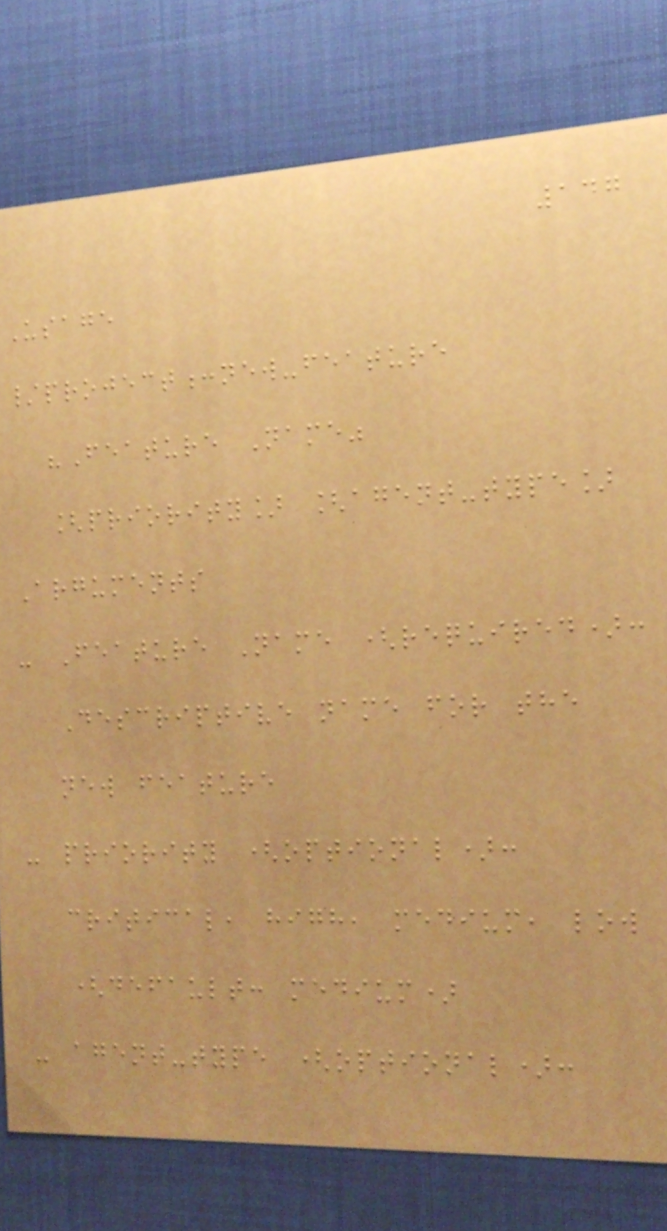147
Usage
/project:new-feature
"Feature Name"
[priority] [agent-type]
Arguments
- Feature Name (required):
Descriptive name for the
new feature
- priority (optional):
critical, high, medium, low
(default: medium)
- agent-type (optional):
